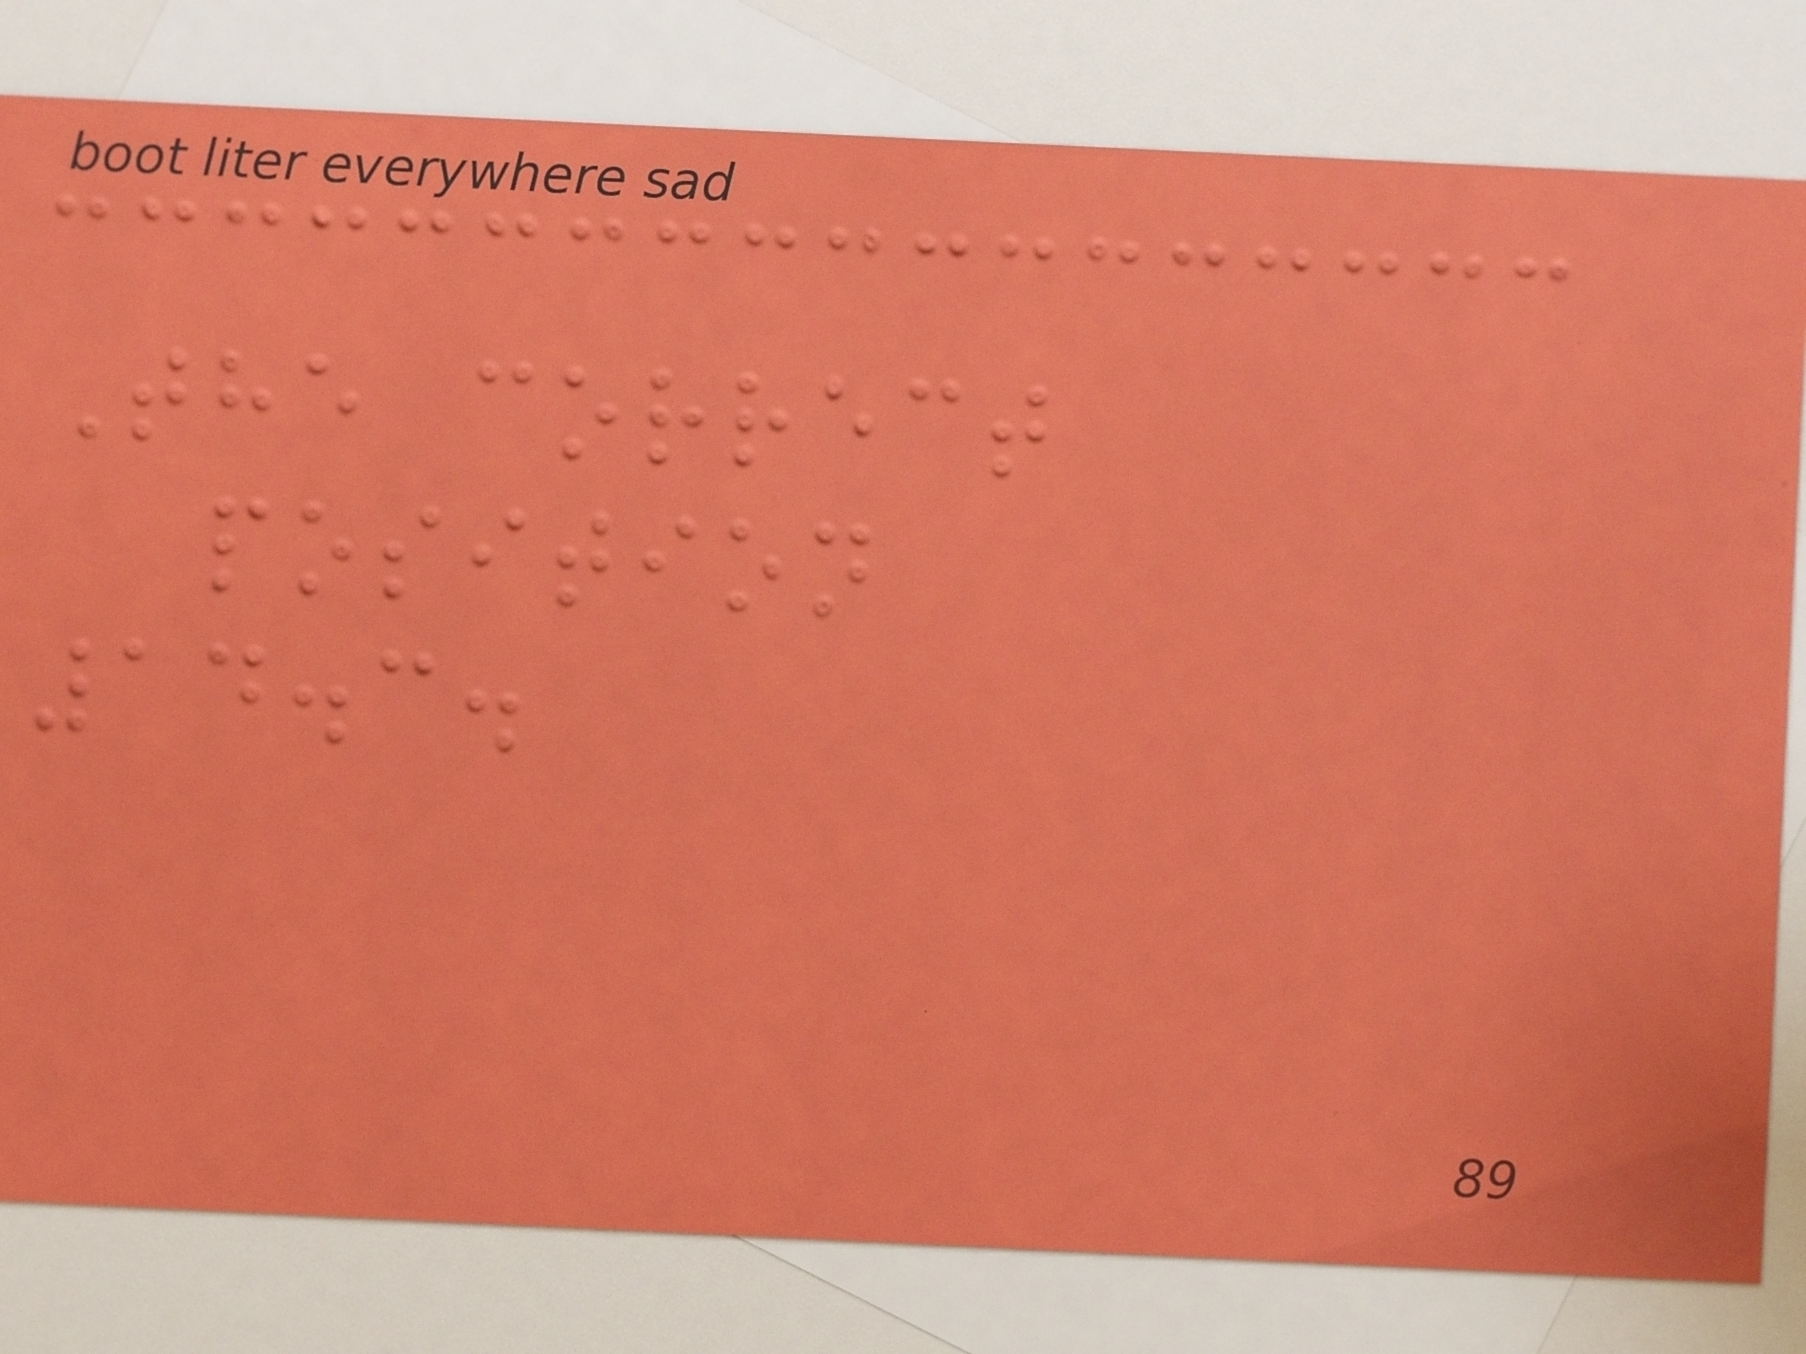The correct
position
14.3.
